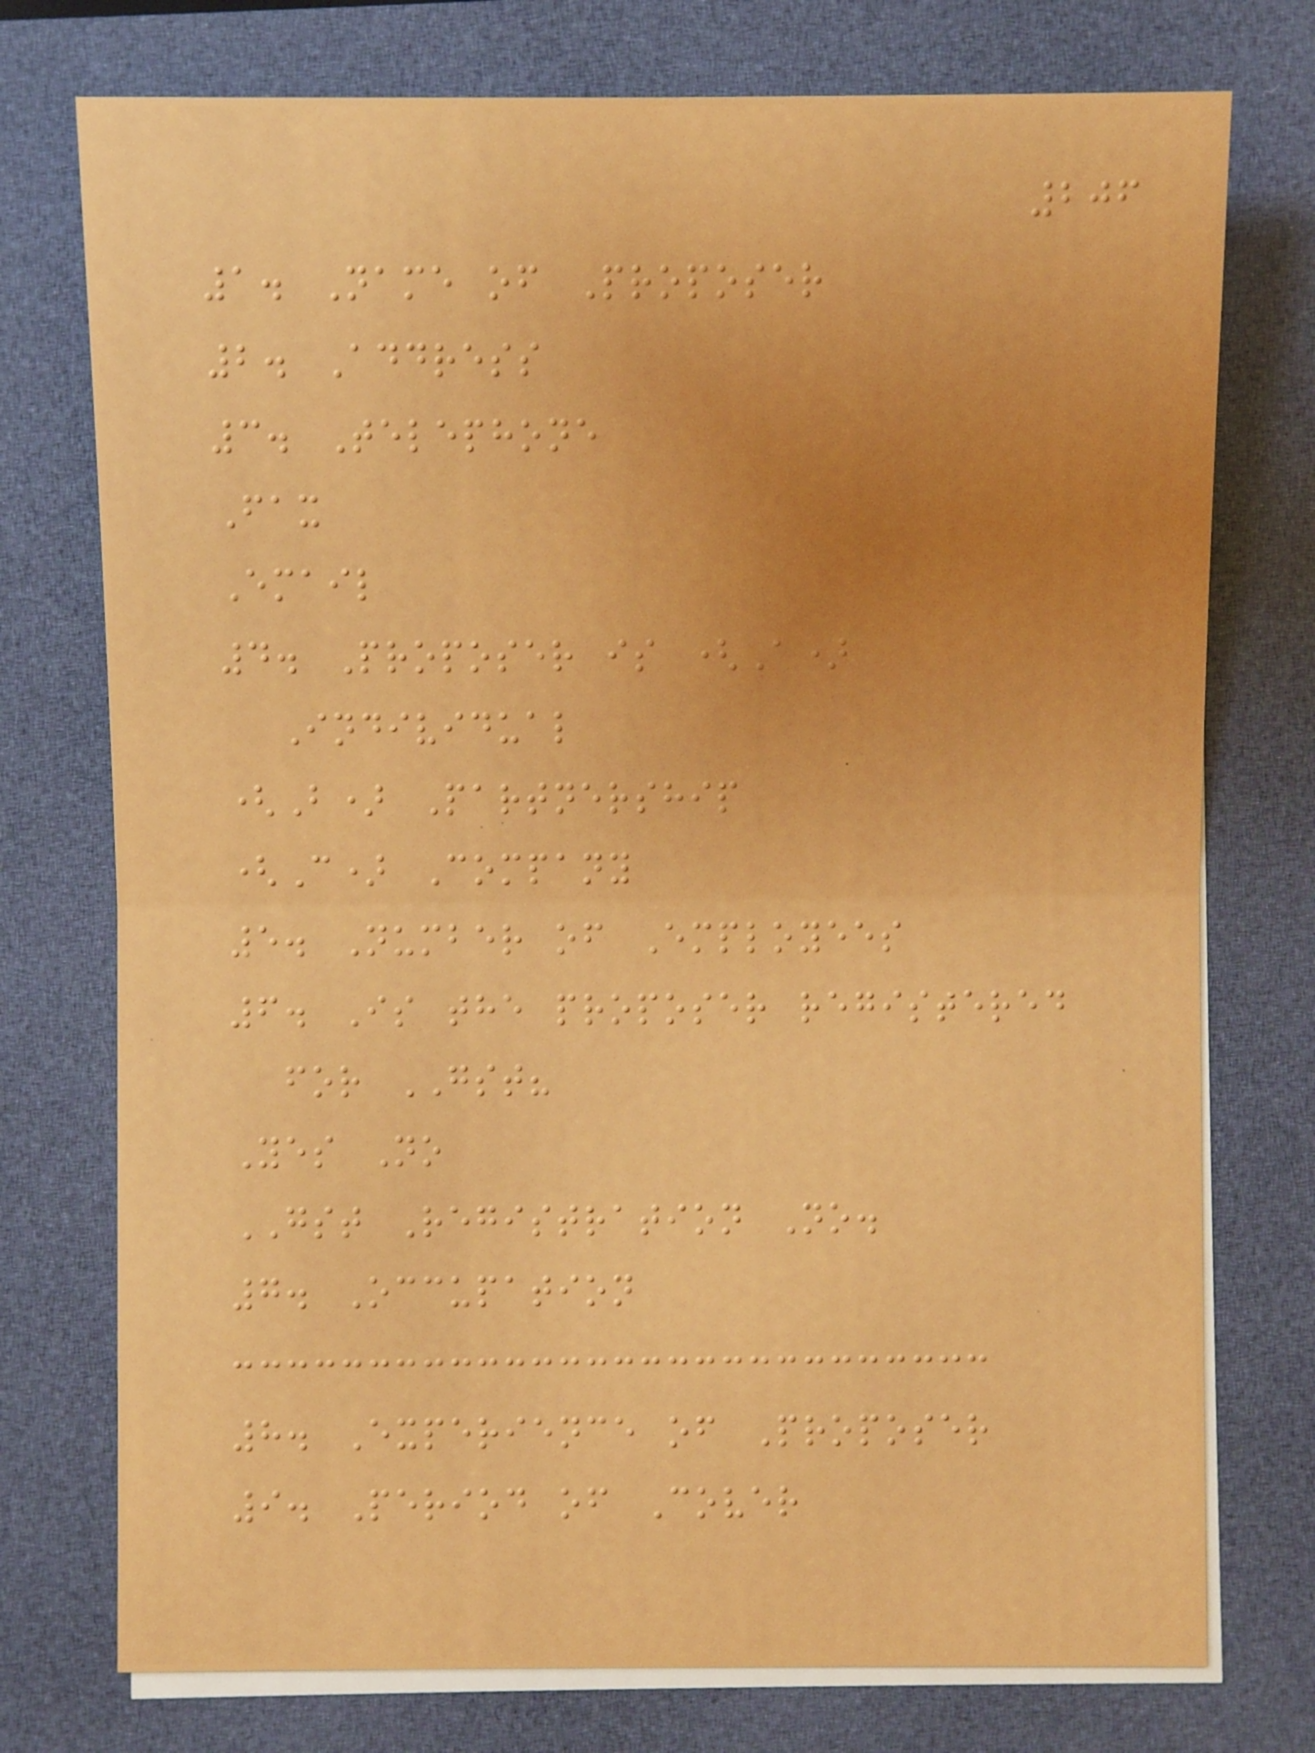206
1. Name of Proposer
2. Address
3. Telephone
Fax
Email
4. Proposer is (A)
Individual
(B) Partnership
(C) Company
5. Number of Employees
6. Is the proposer registered
for GST?
Yes No
GST Registration No.
7. Occupation
8. Experience of Proposer
9. Period of Cover
